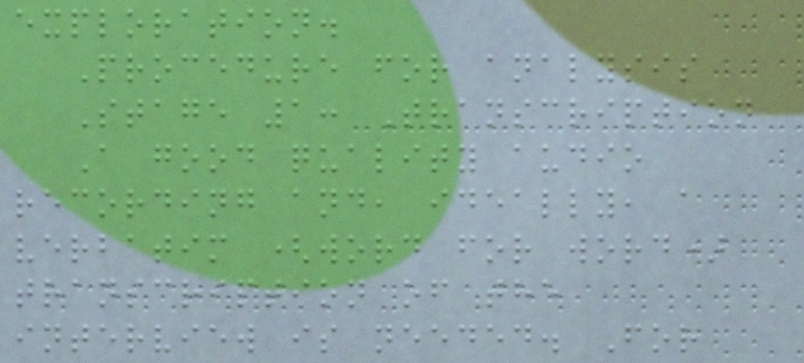exploration.
Procedure for analysis
Stage 1: Transcription
A good quality audio
recording and, ideally, a
verbatim (word for word)
transcription of the
interview is needed. For
